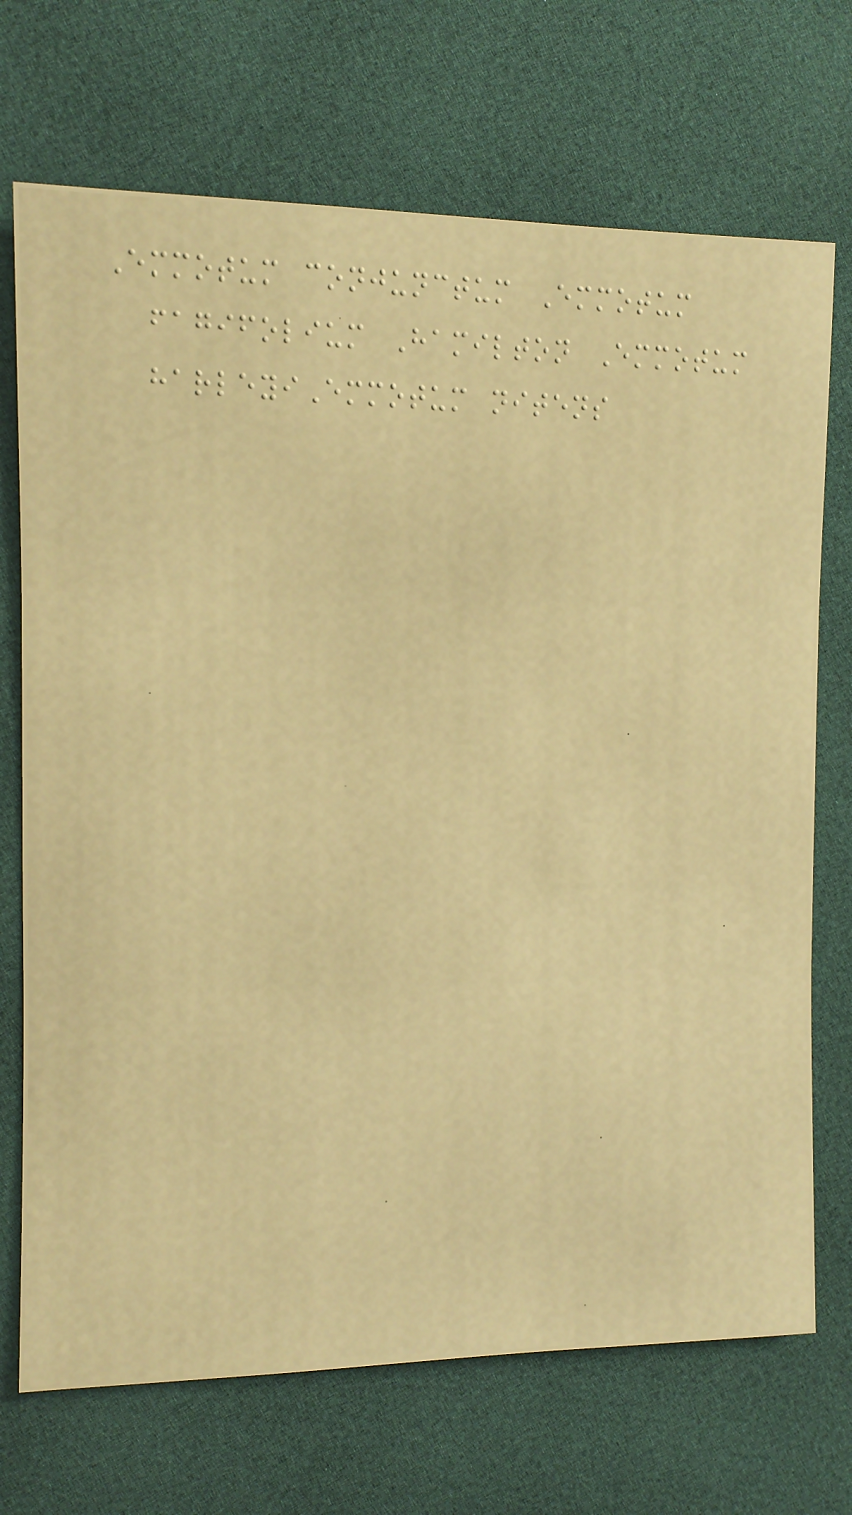Emmotum conjunctum Emmotum
fagifolium Hamilton Emmotum
harleyiEmmotum nitens
